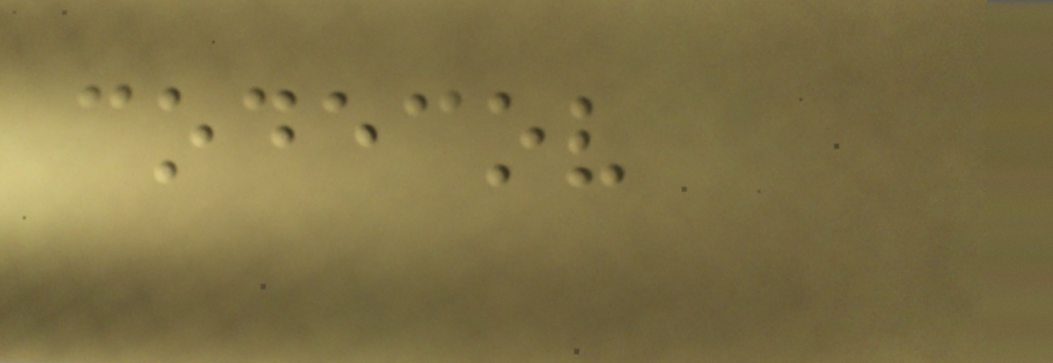codecov
